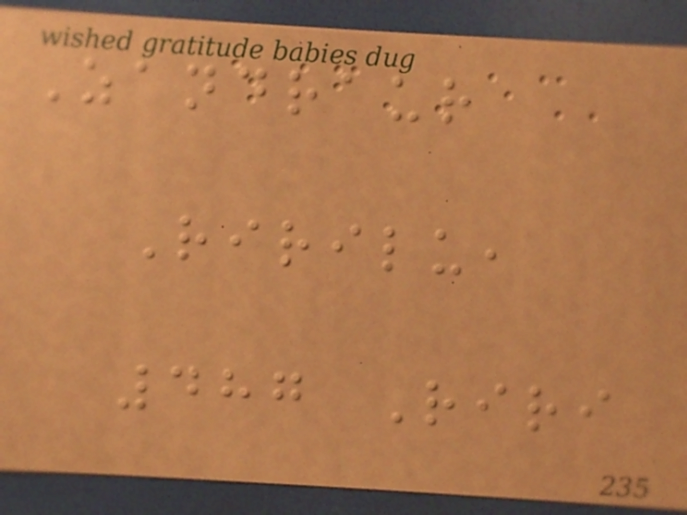Zandraur
Ririlu,
487 Riri
